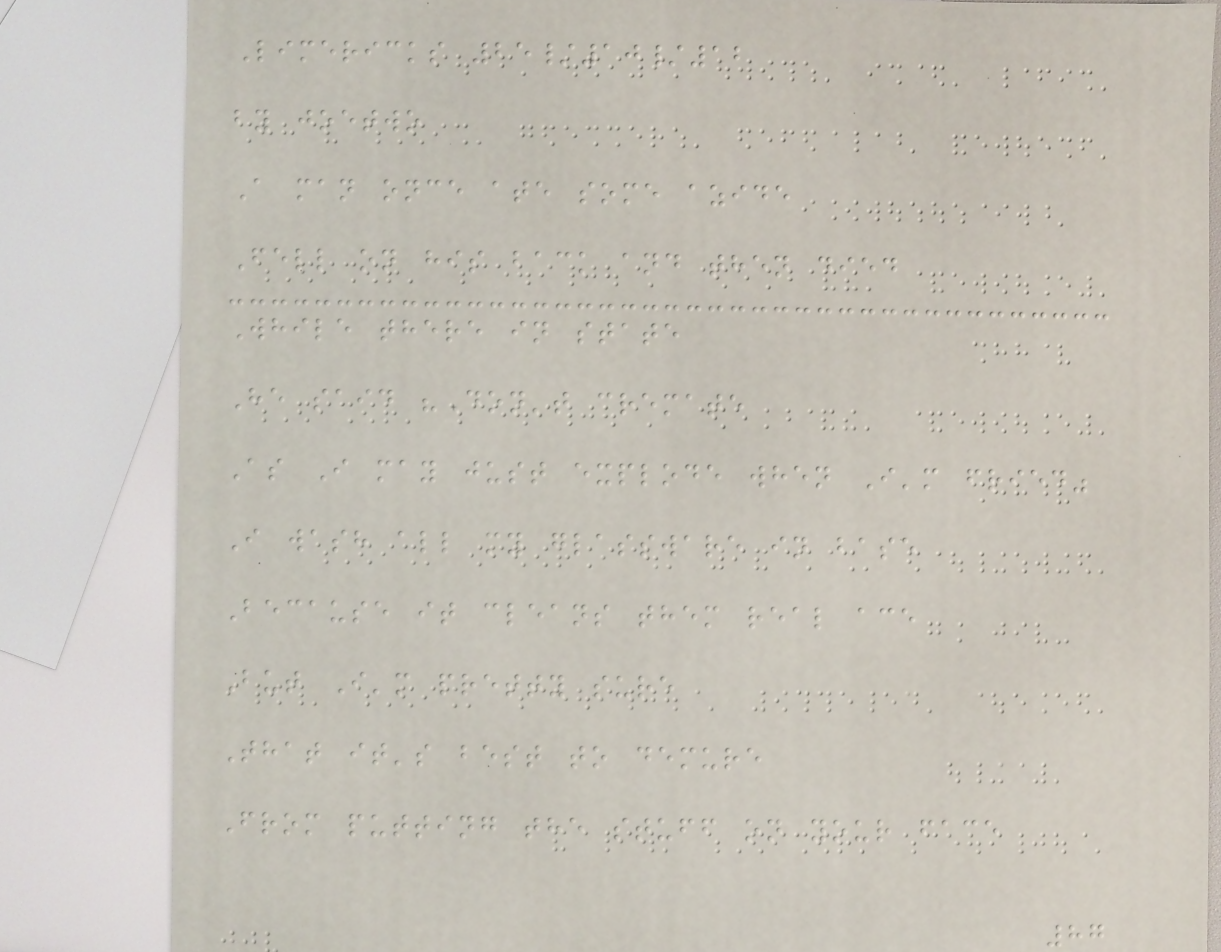Limericks 25/10/12
by joetwo
A man once ate some azide
Fell on his back and then died
While there in state
He said "Don't cremate
As I may just explode when I'm fried"
I wash all my glassware in base
Because it cleans them real ace
But I'm pretty sure
That it's best to demure
From putting the stuff on your face
87
